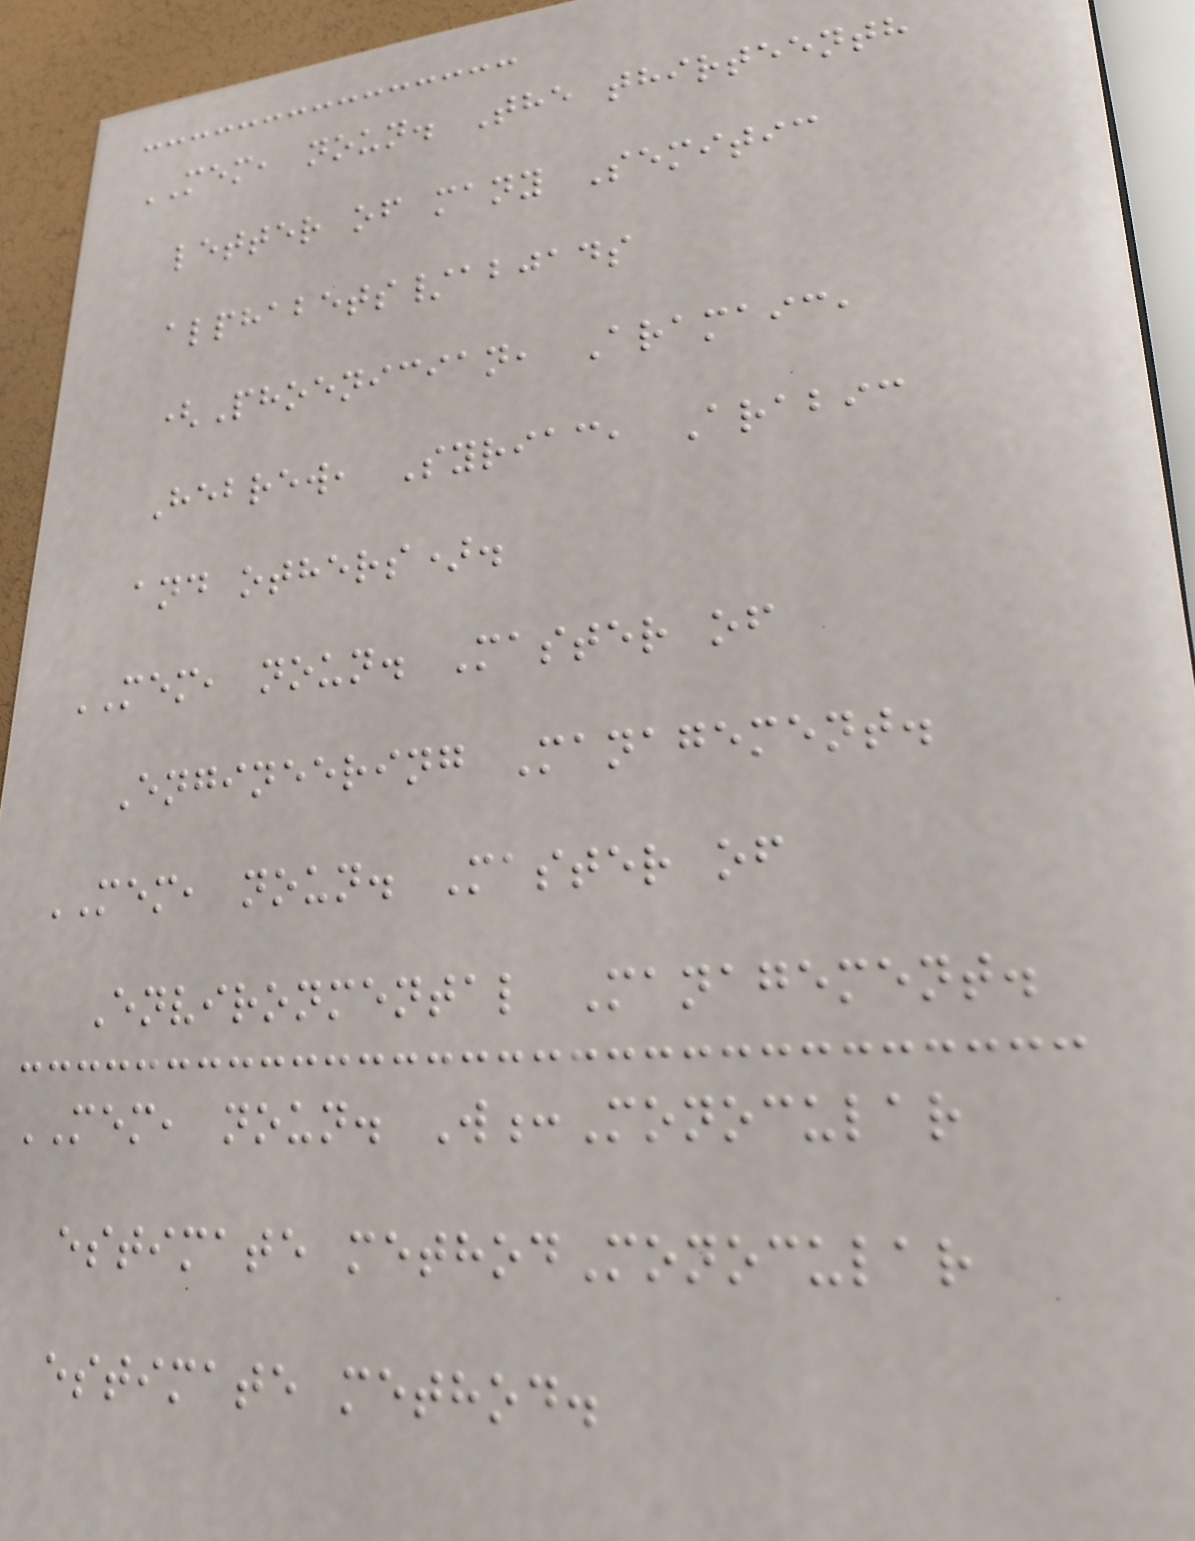MEM, noun. The thirteenth
letter of many Semitic
alphabets/abjads
(Phoenician, Aramaic,
Hebrew, Syriac, Arabic
and others).
MEM, noun. Master of
Engineering Management.
MEM, noun. Master of
Environmental Management.
MEM, noun. W:Monocular
estimate methodMonocular
estimate method.
